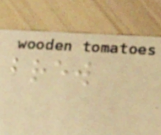brew
